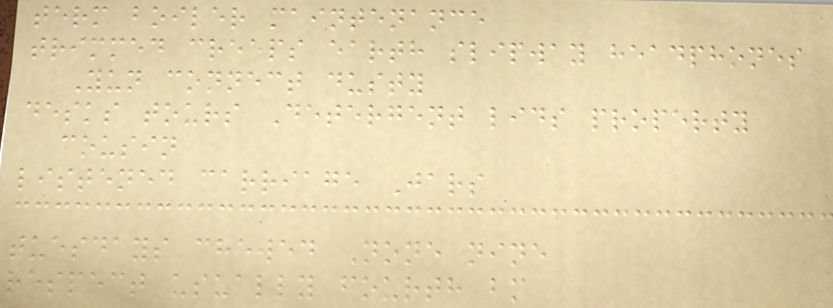term boiler maintenance
trimmed creeps earth slipway headphones
Yun connect dusty
desks tours Detergent lids property
cousin
listened carriage Jars
tuesdays chewed None nine
respect usually fourth bm
